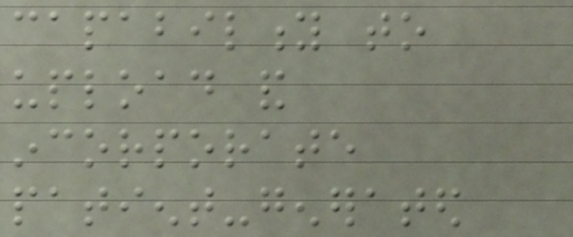capability to
upload and
incorporate
patient-generated
